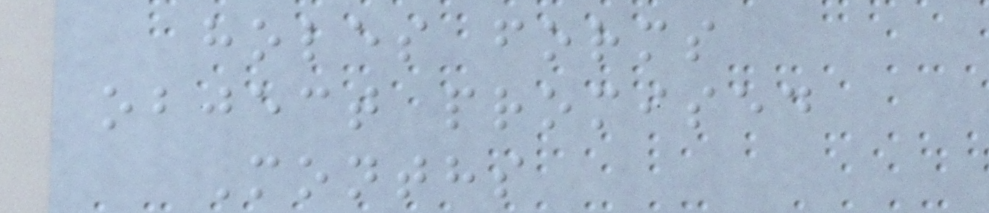holes forms
object promised
Months
